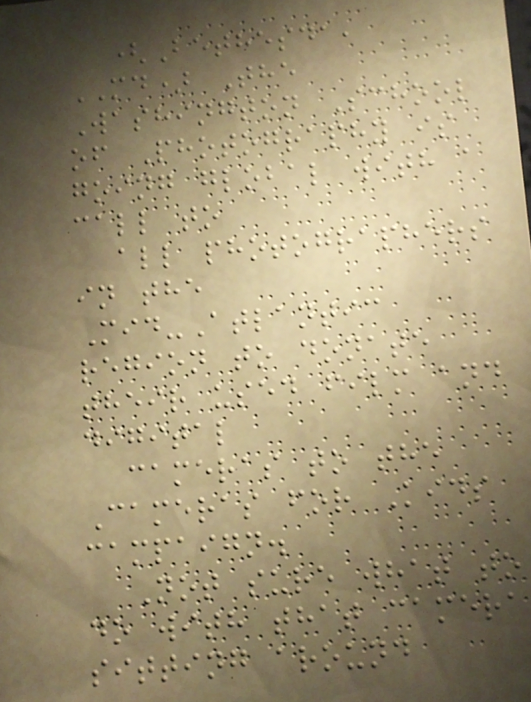(Bethesda,
MD) The
Washington School
of Photography is
going global with a
call to
all photographers
in the
Mid-Atlantic
region to donate
their used film and
digital
cameras to the
Cameras for Kids
campaign.
Not sure what to
do with that camera
sitting around
